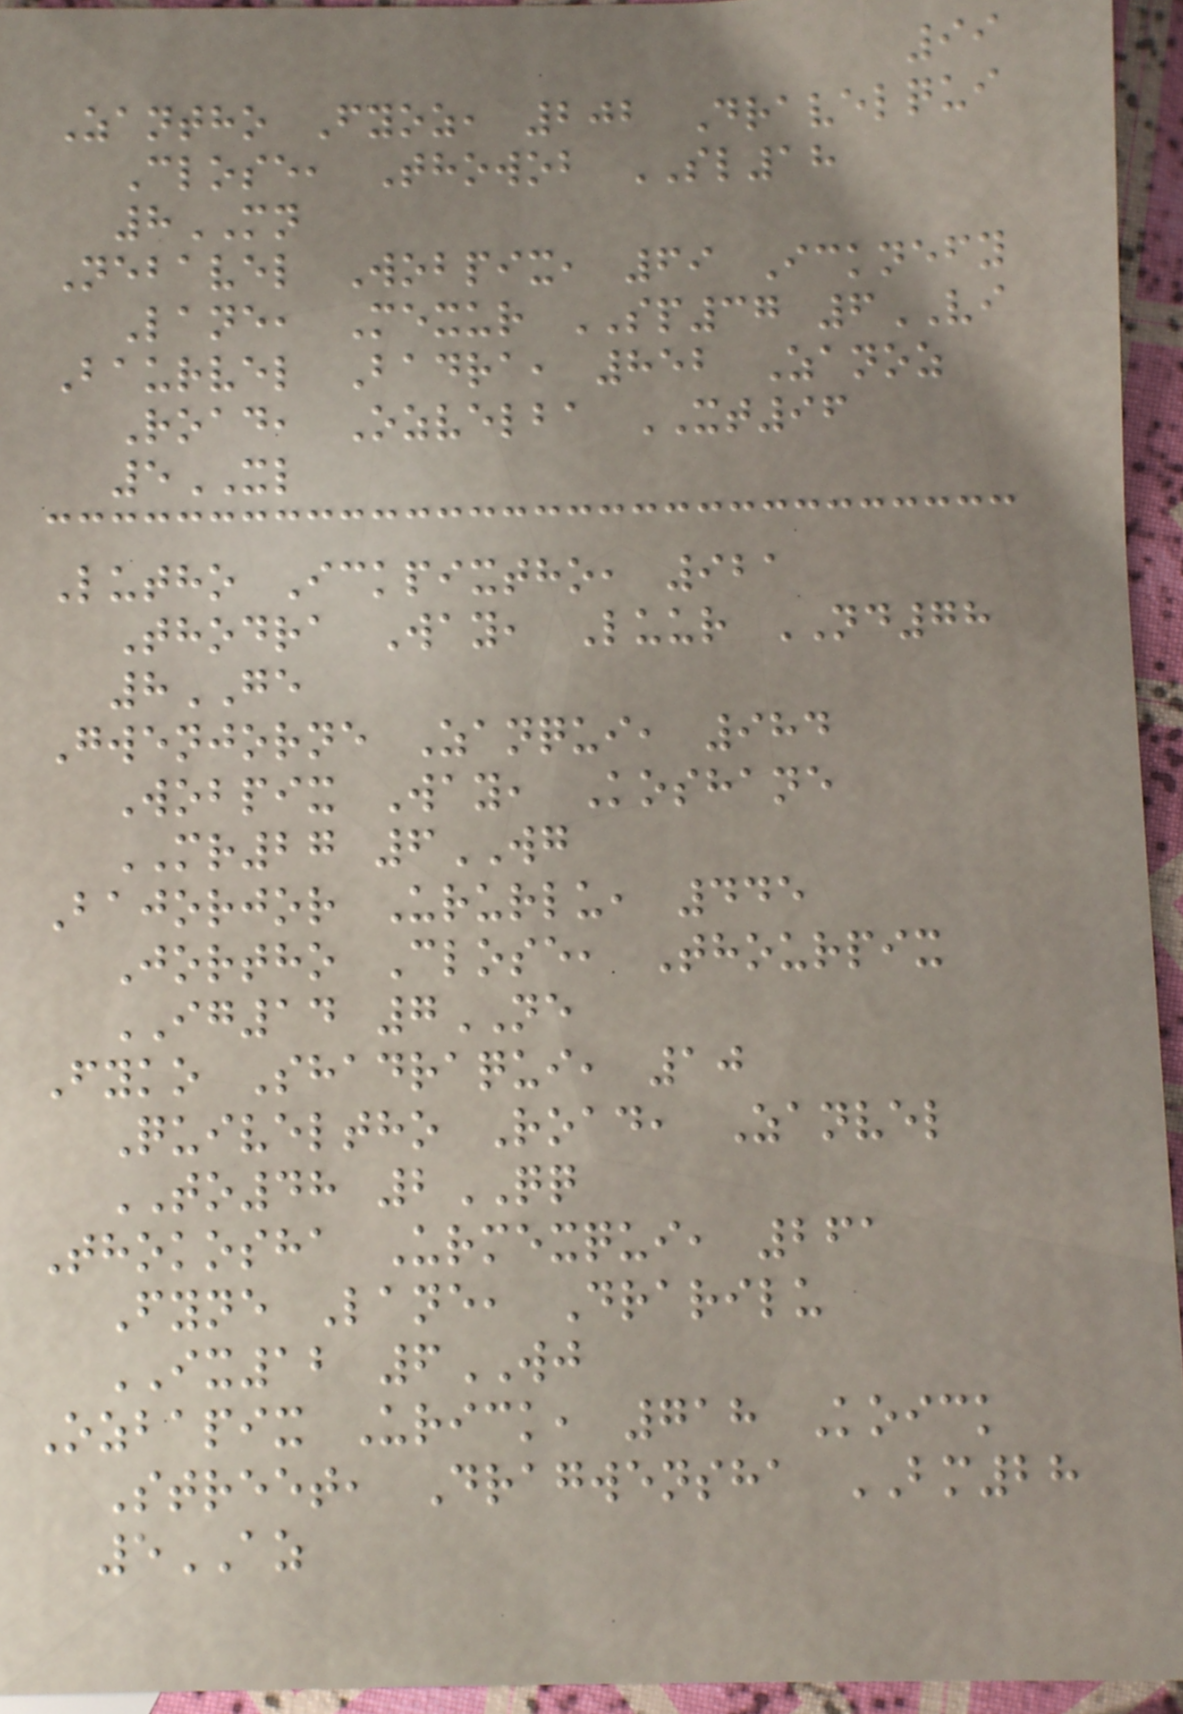99
Zantho Fyoz, 202 Dravelqui
Close, Thowob SL18
8MN
Nebavel Wobpix, 69 Icknefy
Lane, Mexur SP37 6VI
Baurvel Badra, 852 Zanoz
Road, Ozvelba XT96
5XL
Lutho Ickpixtho, 921
Thodra Way, Luur ND78
8GE
Gwenjorne Zanqui, 984
Wobpix Way, Koshane
MR27 6WG
Bajorjor Ururlu, 445
Jortho Close, Thourpix
IG14 7NE
Fyko Shadraqui, 10
Quiveltho Road, Zanvel
TO48 2QQ
Thokosha Urmexqui, 261
Fyne Lane, Drarilu
IX12 6WJ
Ozbapix Urick, 718 Koick
Street, Dragwensha BM28
5AZ
